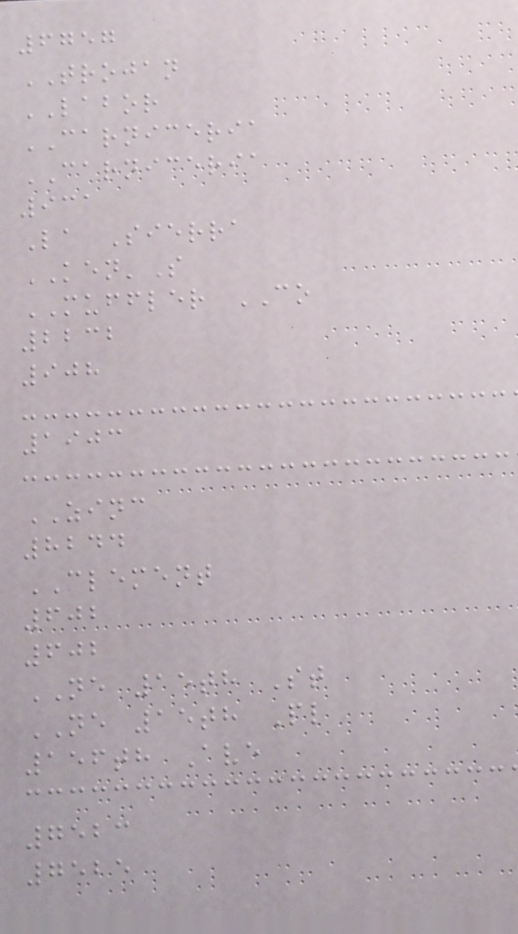6757
TROJAN
LABOR
CARNICERIA
CARNICERIA
931
La Sierra
KEN'S
MUFFLER CO
2232
908
1903
ZINC
8244
CLEMENT
602
602
NE 15th St
NE 15th Pl
156th Ave
7523
7525
